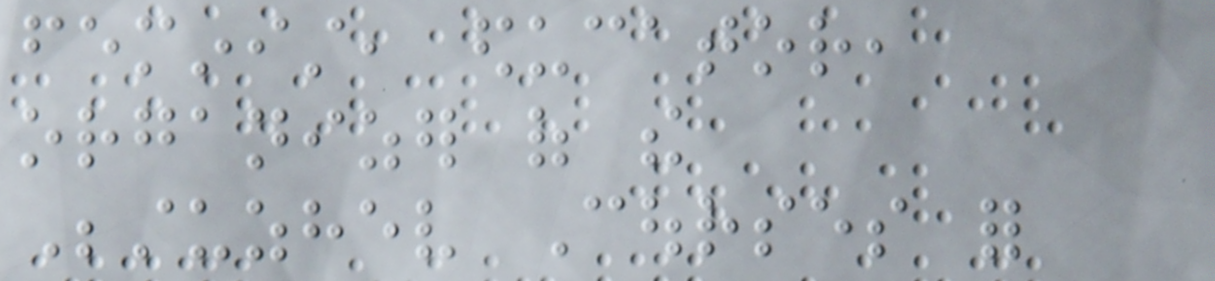feminist, educator,
organizer of the
Bestuzhev Courses for
